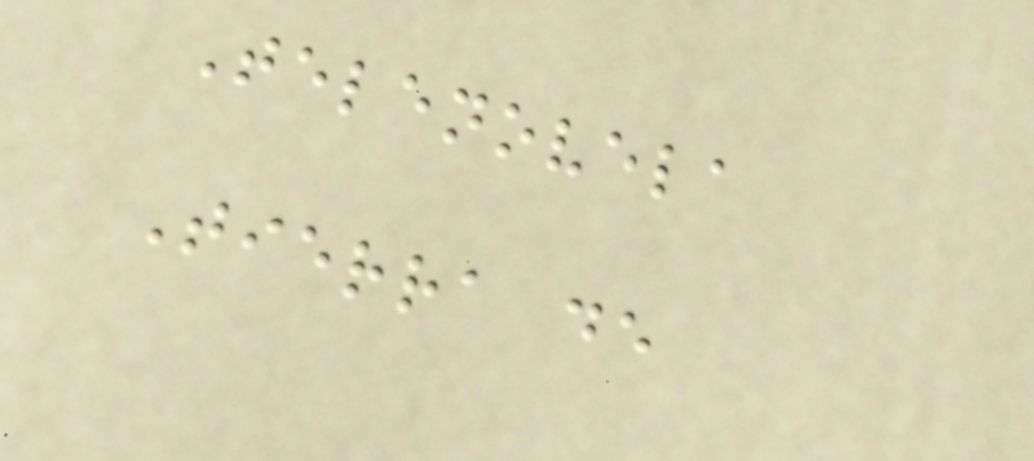Telenovela
Tierra de
